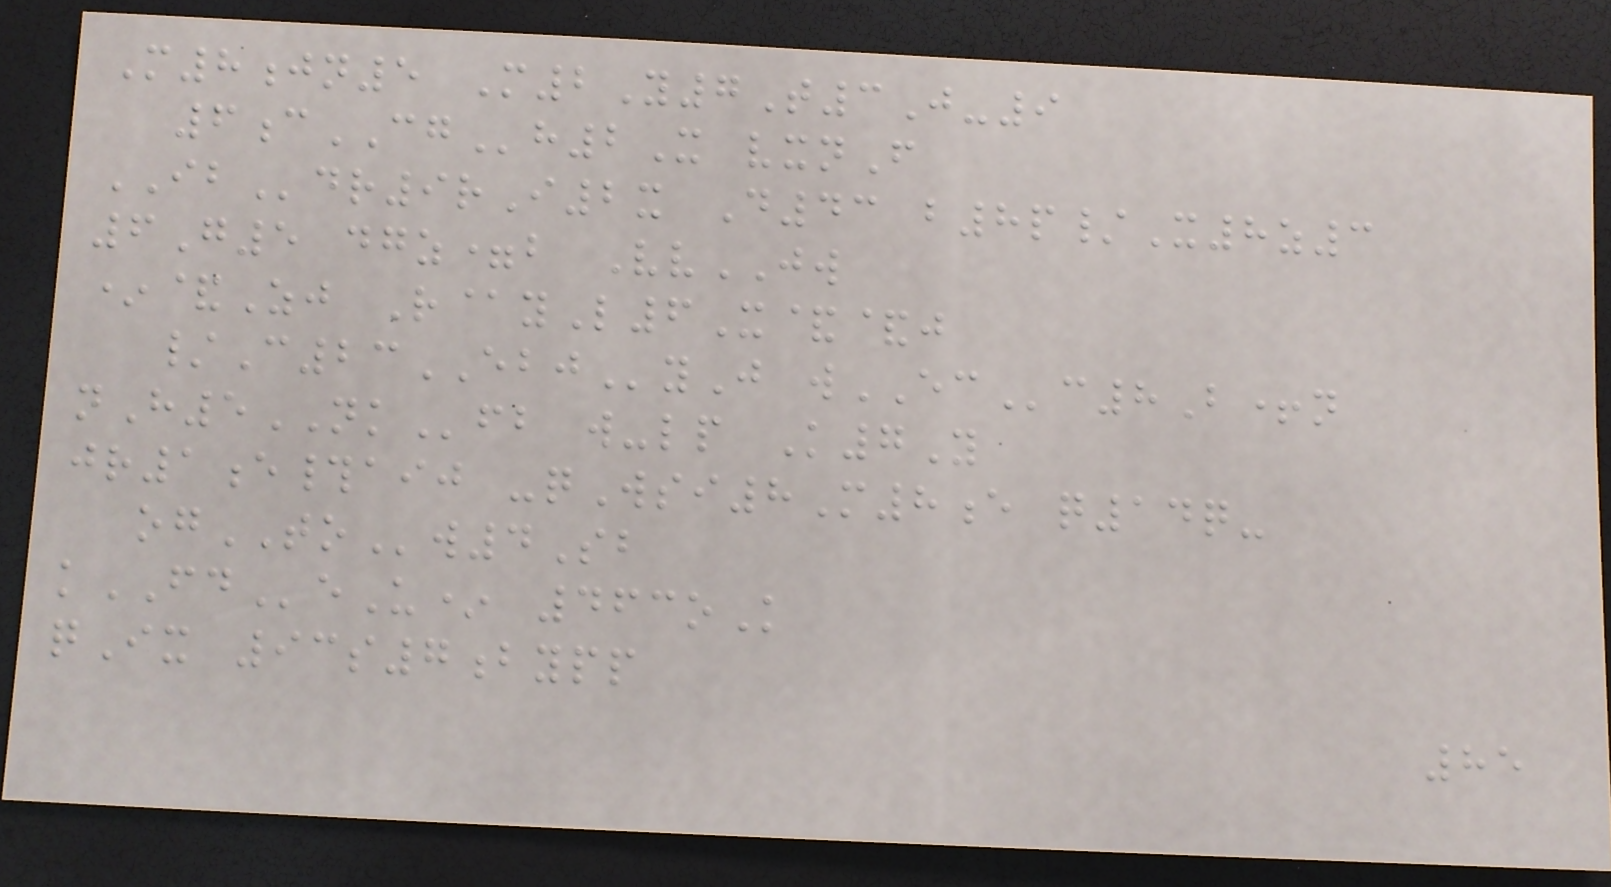M8jn5 M2Y7T3J-9
6cCGh2X vxnF
IBdr9rI2x D43 b8p/X8z3
6G5 dgz=b VvJW
*&Zj R@yL6X&&j
/C23EBJyJ wECc8B+n
nH5NKfb w-lp K7Y
jr1e#aij -qWsi8M8e q14q-
ogTOw4Sb
kFDeU* 463oK
qIx 93s7bypp
85
